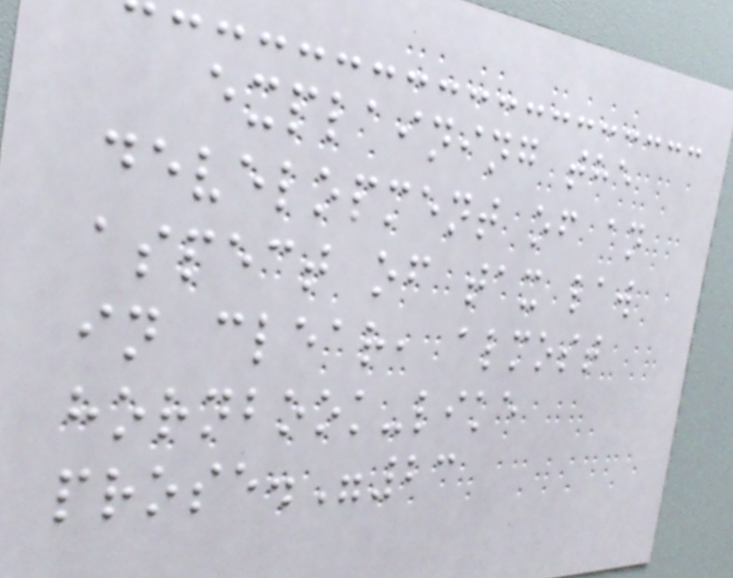explaining the
development of an
aspect of tax law
in clear, almost
hornbook-like
prose."23
